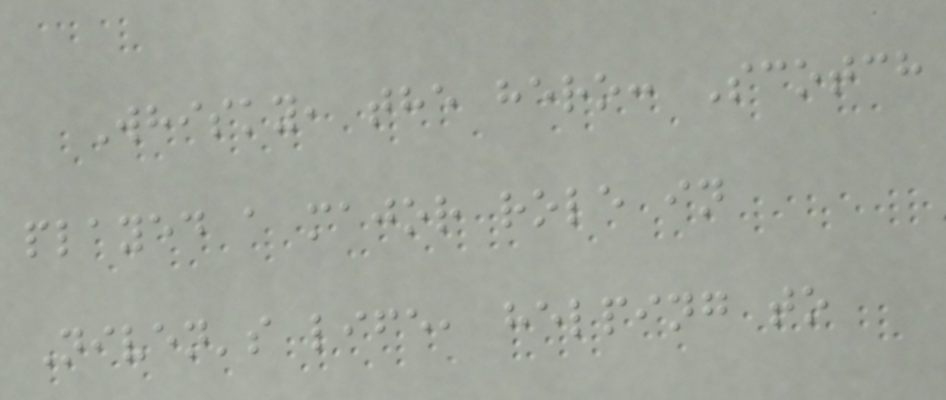Whisky, the hero: Scotch
played a major role in
Niven's life, helping to
